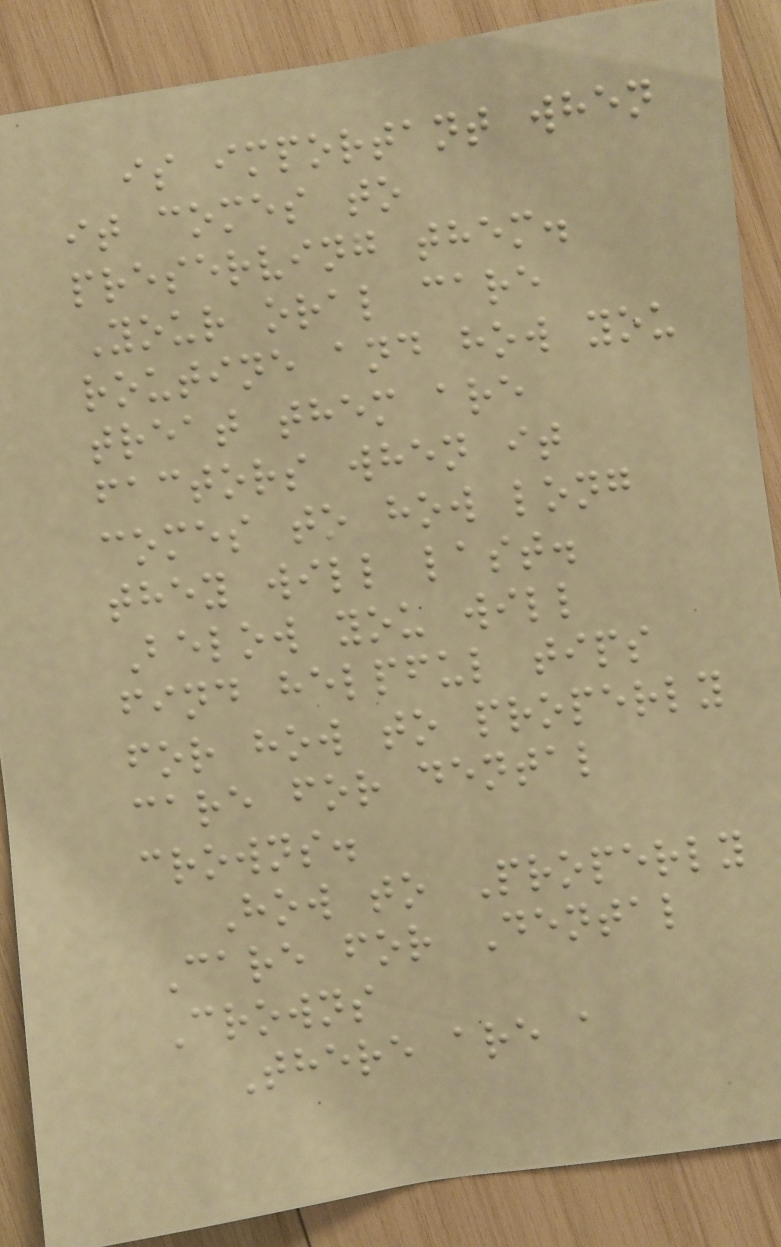is important when
it comes to
preserving them.
Your oral care
routine and how you
treat them are
factors when it
comes to how long
they will last.
Below you will
find helpful tips
for how to properly
care for dental
crowns.
How to Properly
Care for Dental
Crowns
There are a
